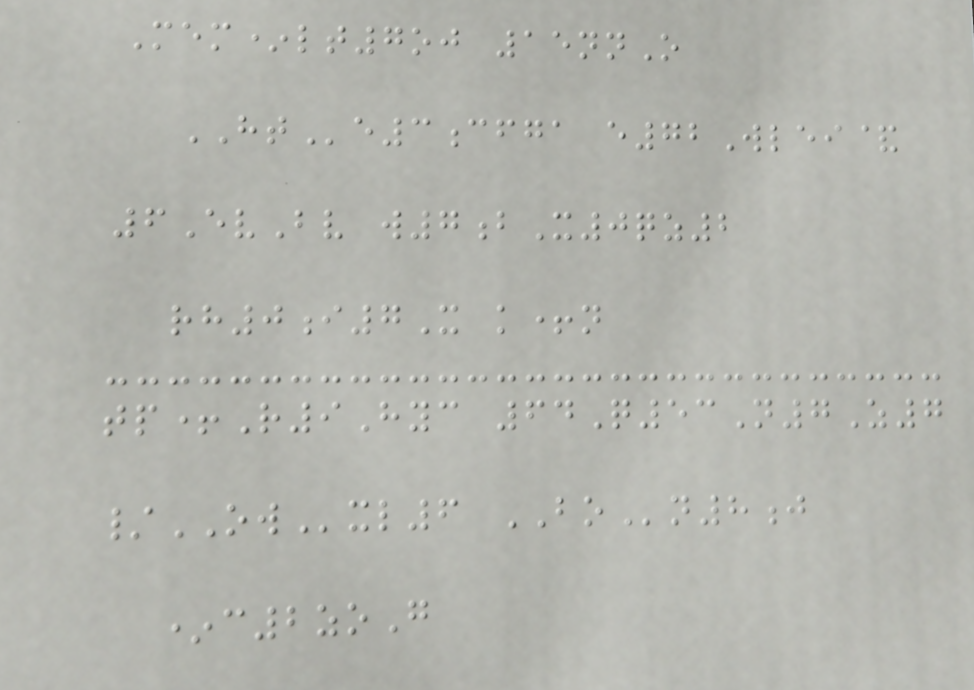Mem*lt7oj 15nnO
HTe3cfga e72Wlei&
6EvBv w7bX0qz2
rh0i7X k+n
tp+R9Hyc 64Q53N7Z7
/OWxl6 BOn8j
*c2zoG
